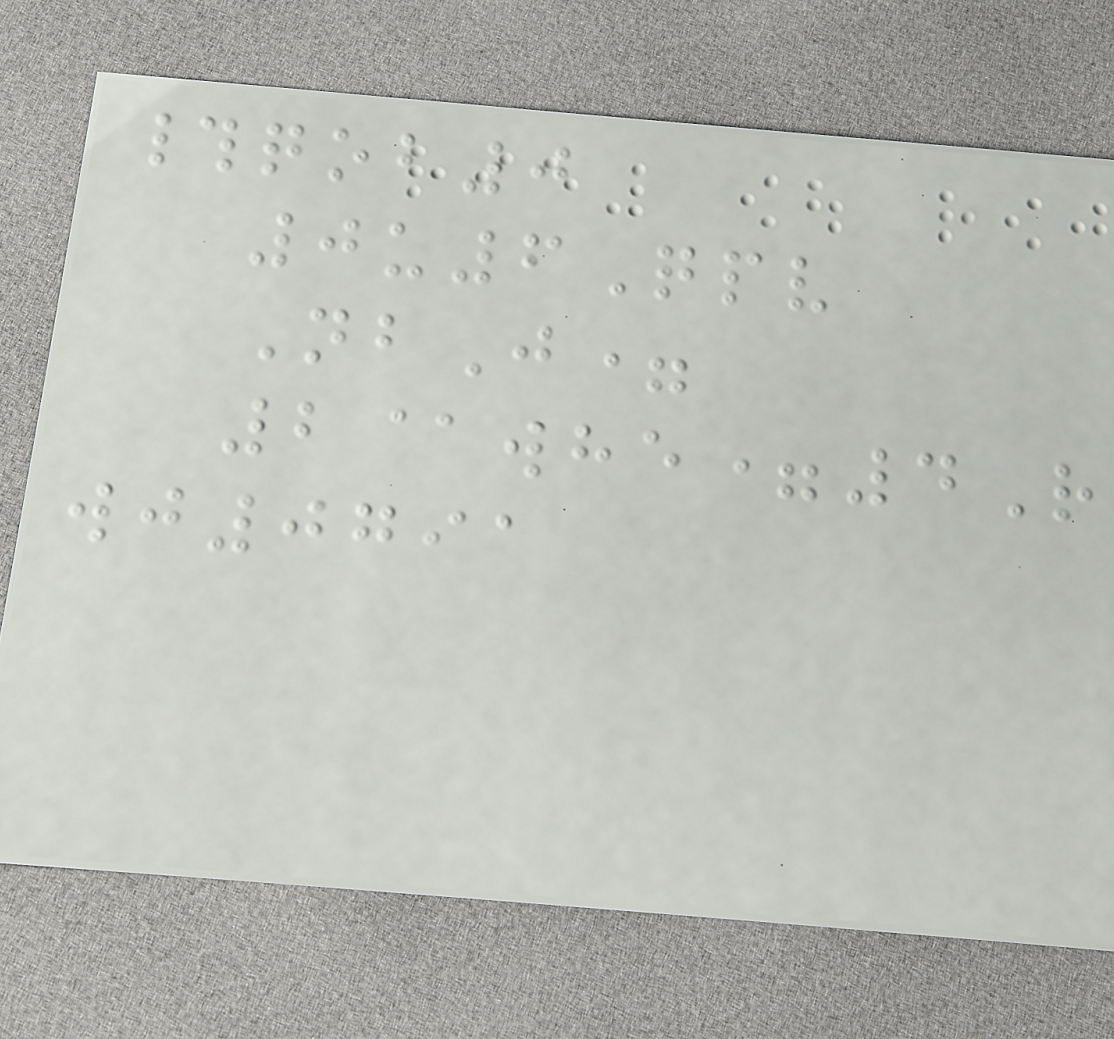#qob0
0u6Qpv
NbJ=
2@whe=4R
wj0791
